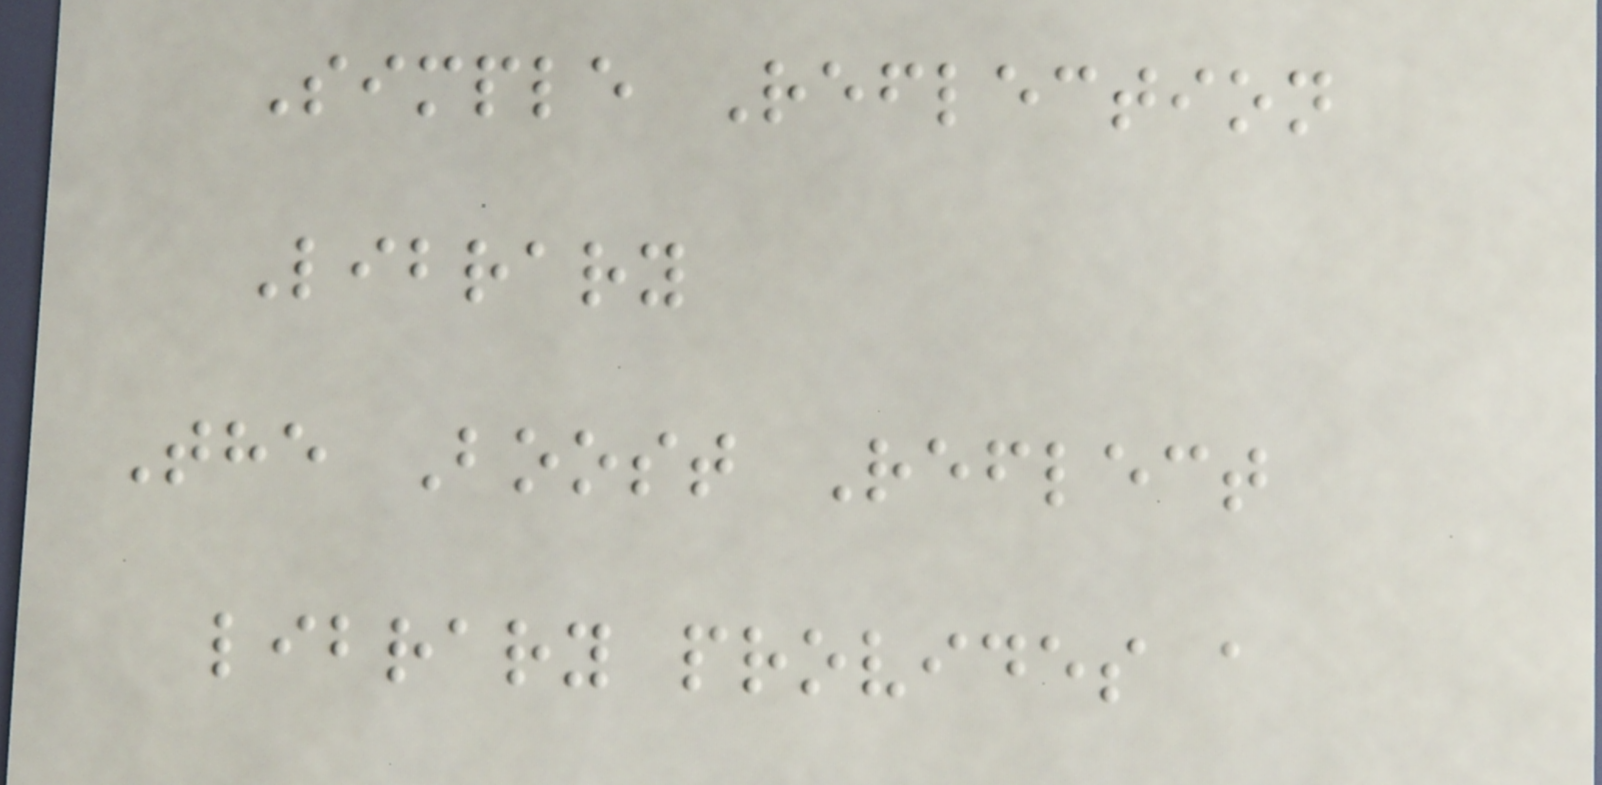Simple Reflection
Library
The Boost Reflect
library provides a
